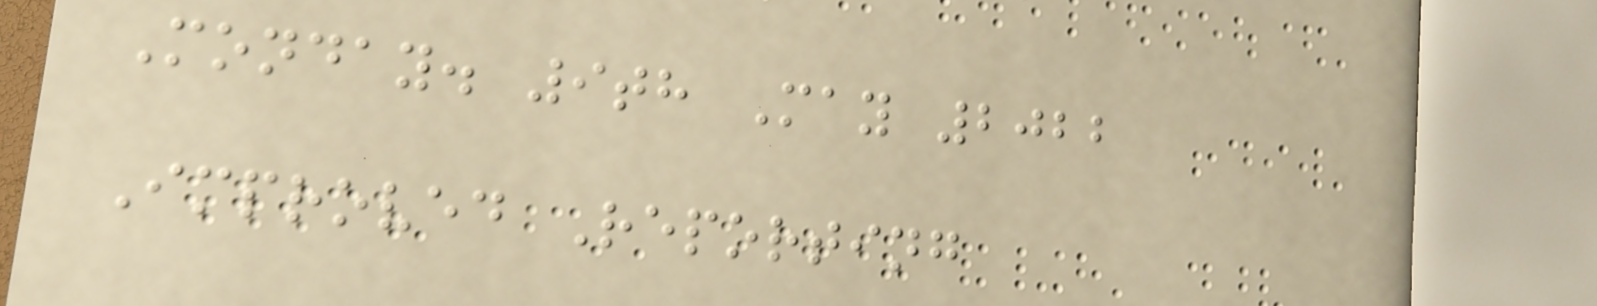Monday. 9th May 2022
Improved Reporting
